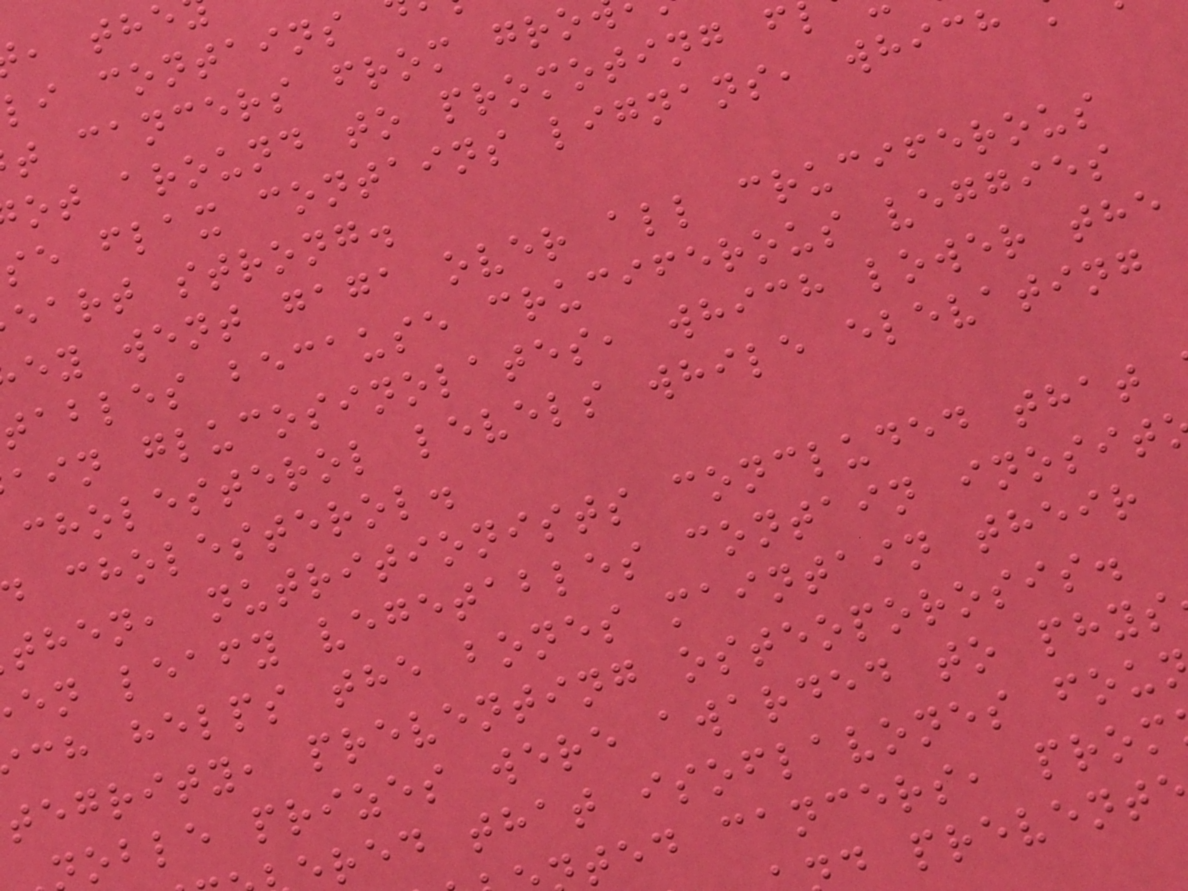li contains
t cancers from gro
ot around to promoting f
se flax contains lignans, which
eart strong.
ey went gaga over all cruciferous
tables because cruciferous veggies
ain glucosinolates, which lower the
cholesterol levels while elevating
cholesterol.
then, nutritionists concluded that
en leafy vegetables contain inosit
ch helps the bones maintain their
tegrity, preventing osteoporosis.
oble prizes were awarded to phys
red that isoflavones fou
ted cancers, prom
